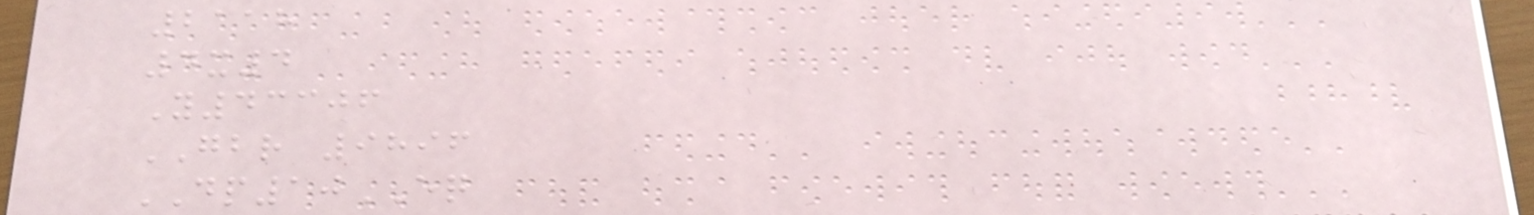2118
4x4
Y43306
GBR 9896
DP10EQ
